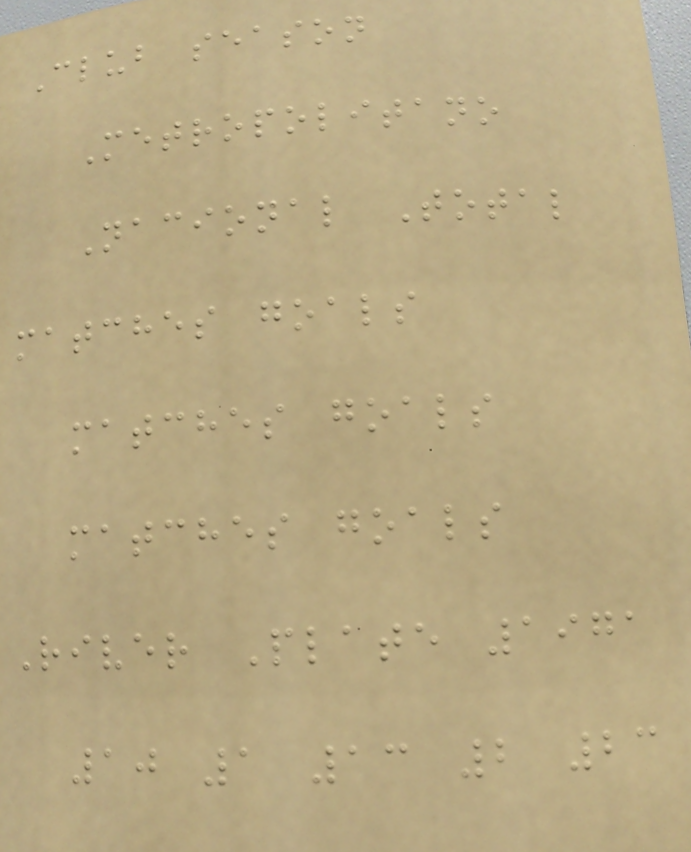Club season
Metropolitano
Nacional Total
matches goals
matches goals
matches goals
River Plate 1971
10 1 13 2 23
